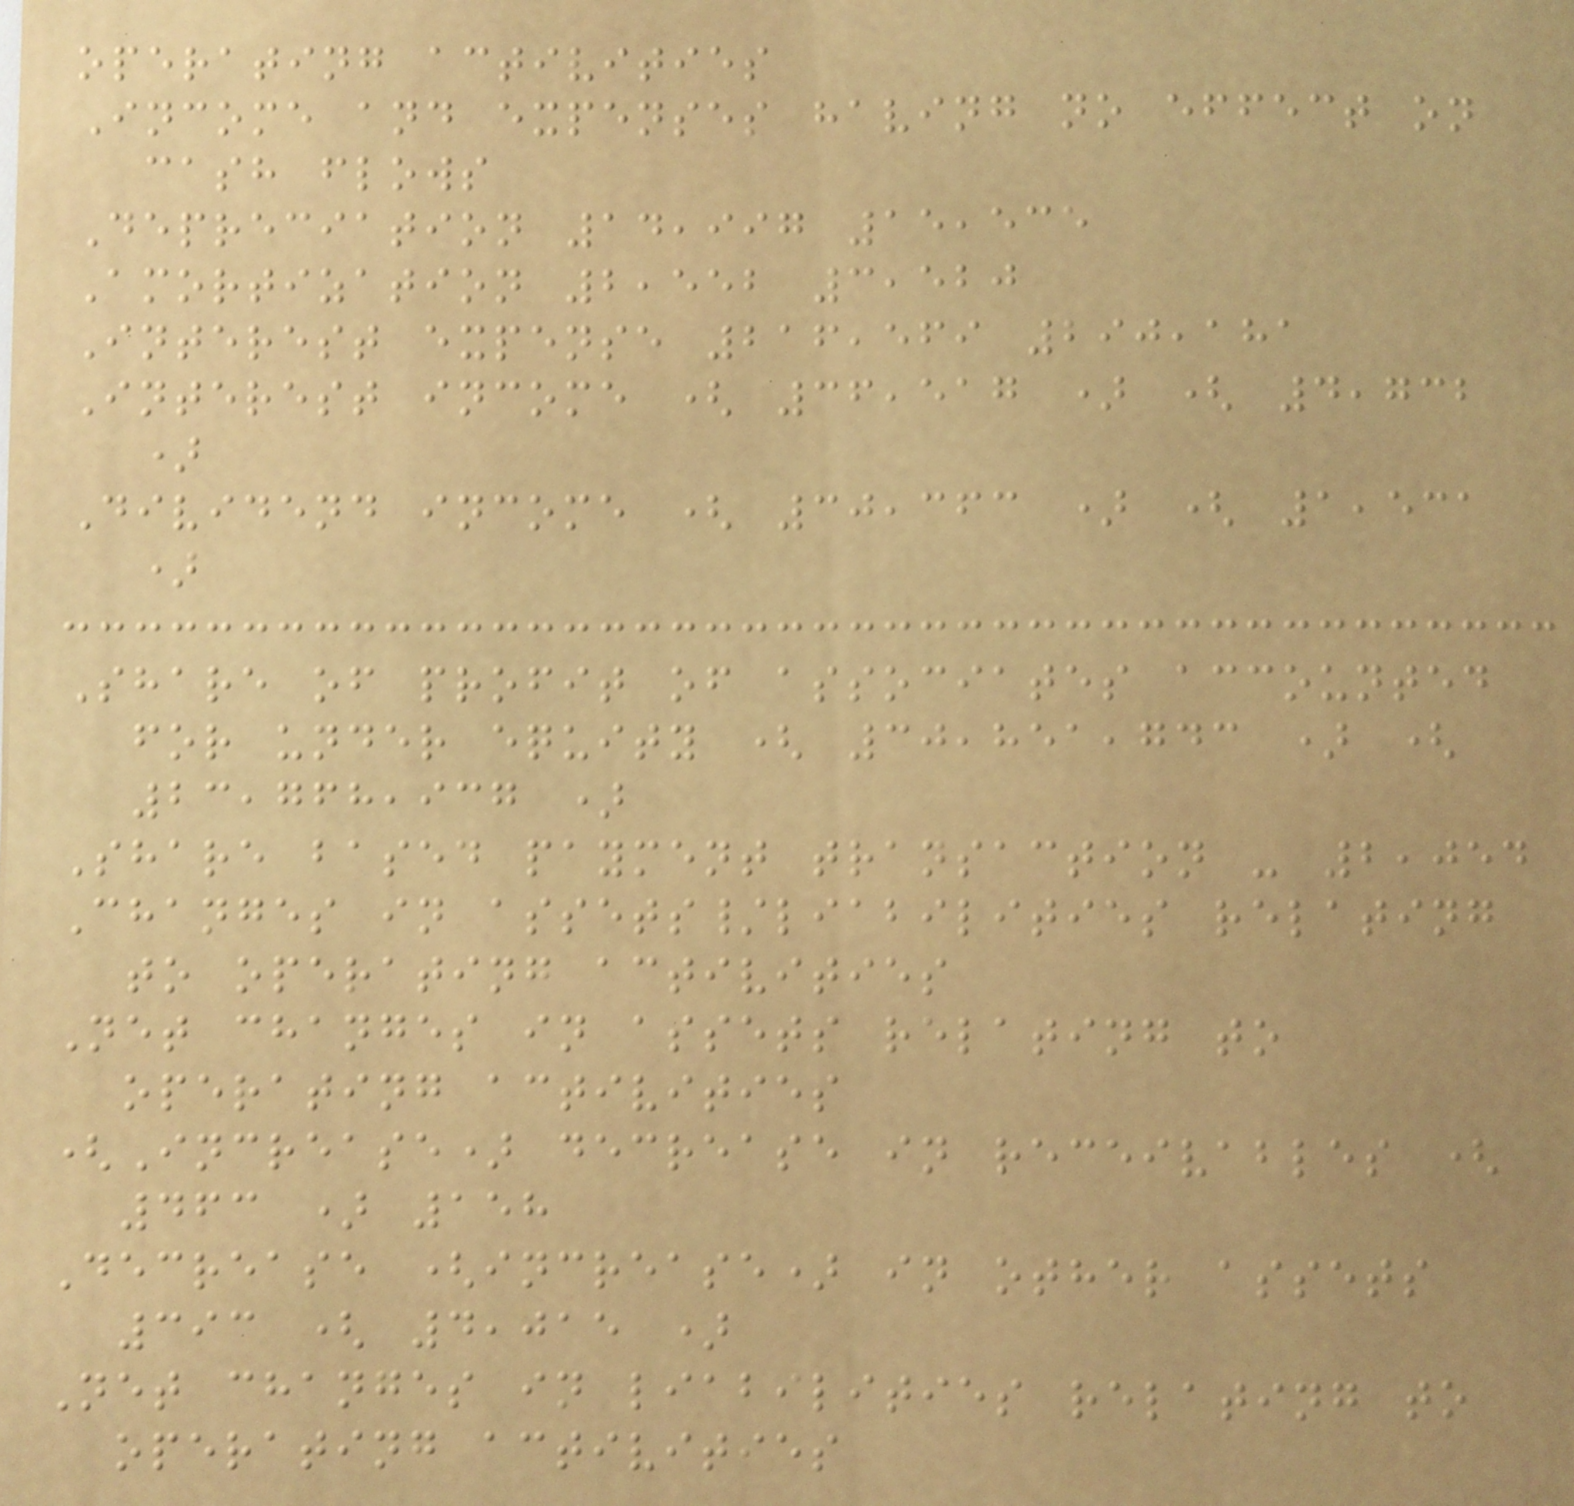operating activities
Income and expenses having no effect on
cash flows
Depreciation 14,997 15,535
Amortization 2,552 3,520
Interest expense 216,569 290,181
Interest income ( 36,517 ) ( 4,732
)
Dividend income ( 30,363 ) ( 1,531
)
Share of profit of associates accounted
for under equity ( 30,851,743 ) (
23,768,937 )
Share based payment transaction - 2,054
Changes in assets/liabilities relating
to operating activities
Net changes in assets relating to
operating activities
(Increase) decrease in receivables (
463 ) 158
Decrease (increase) in other assets
393 ( 4,015 )
Net changes in liabilities relating to
operating activities
